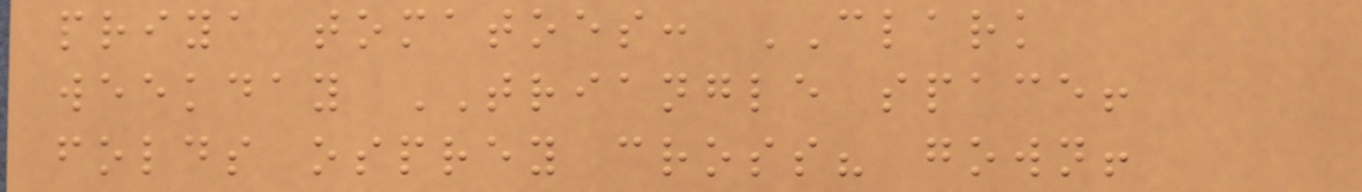priya tomatoes: CLARK
weekday TRIANGLE space!
folds osprey cross? gown!
